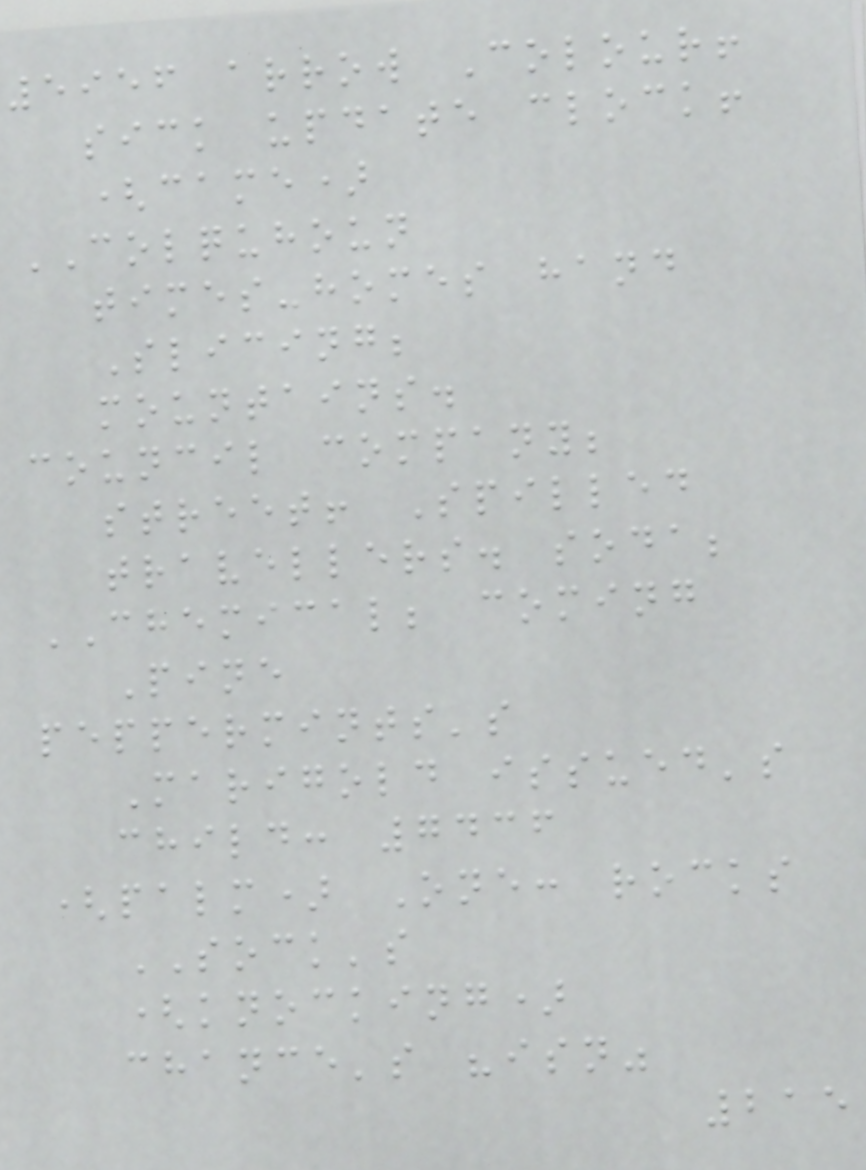5956 arrow Colour!
sick update clock!
(came)
COLQUHOUN
times-homes hand
Slicing;
mountains.
council company;
street! Spilled
travellers. soda;
CHEMICAL; coming
Pine
peppermints's
Marigold issued's
child: 7436
(palm) One: rocks
SOCK's
(knocking)
chance's "isn"
215
